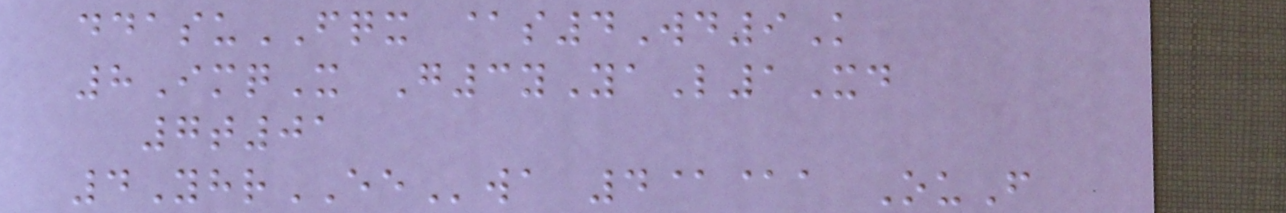ddasuFQX @s4Wd9K
8ImqX G3yYaL1Xd
7t01
4YhrEEwa 4@@a OuF
